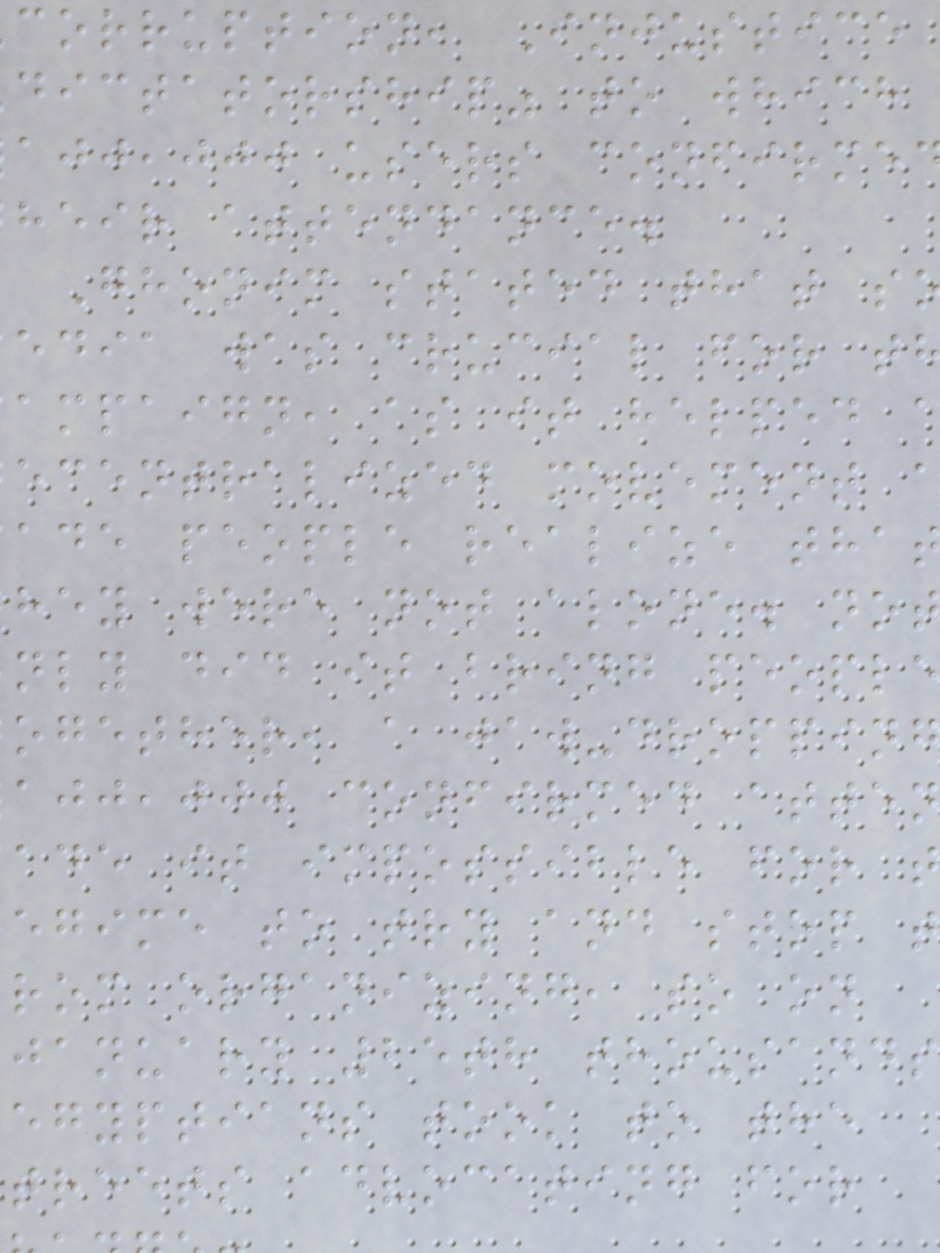corruption, Injustice
dictatorship" to which
,jjj users confirme
heir attendance.
Ghonim stated that s
edia was crucial for t
ampaign, as it helped
ecentralized movement
ade people realize tha
hey were not alone. no
nly did it bring peopl
ogether, a jaw-dropping
,jjj confirmed atten
ade it impossible for t
egime to try and stop t
rom organizing, so on
january 25th thousands
egyptians took to the
treets advocating for
